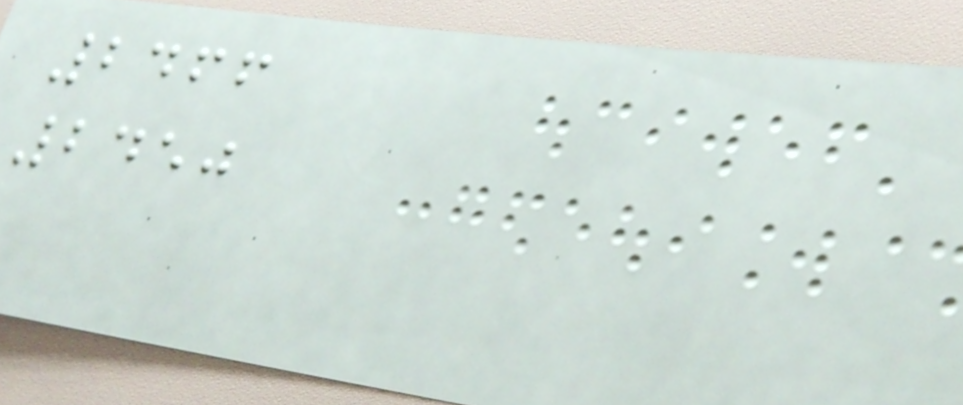2466
2450
